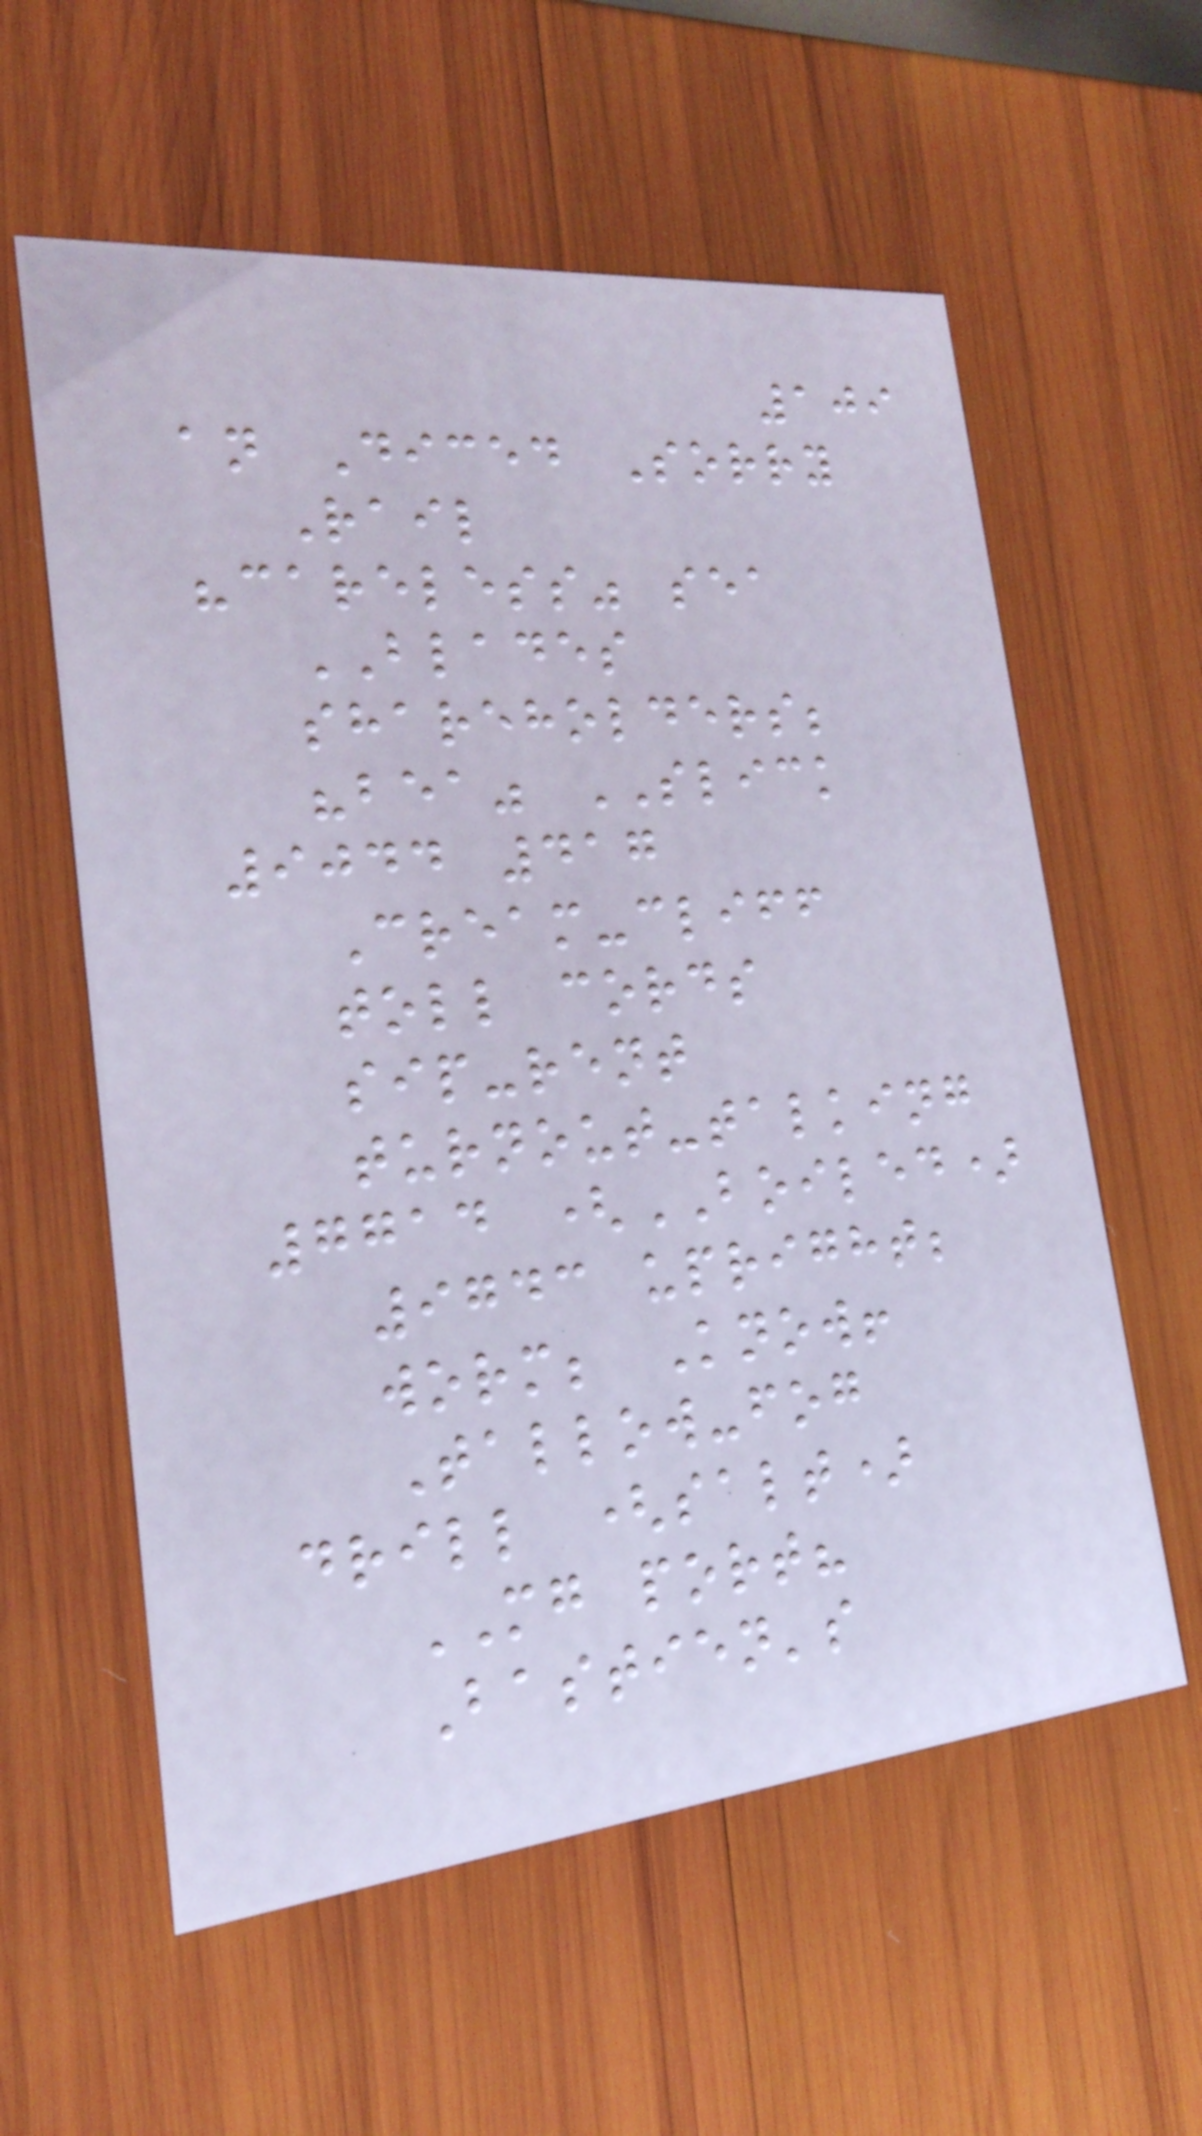109
an Diced Sorry
Rail
"careless" sea
BLADES
shareholders;
"bea" SLICK
9044 417
Cream-cliff
toll cords
sip-rent
turnout-talking
7714 (BOILED)
9743 upright;
worm; Know!
Tallow-fog
drill (salt)
MG port?
Bastien's
